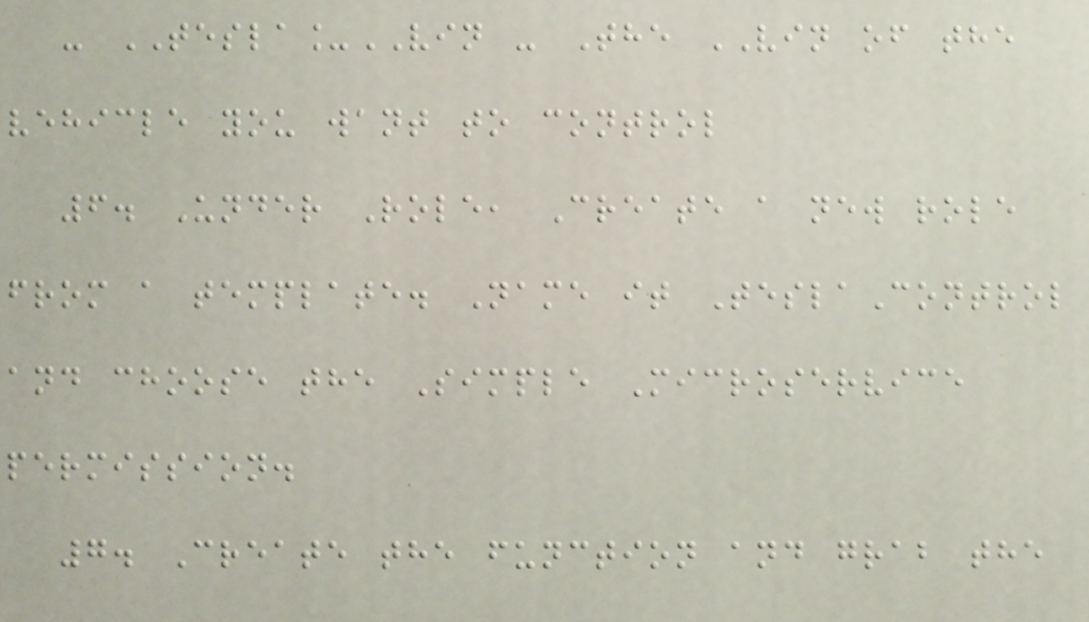- TESLA_VIN - The VIN of the
vehicle you want to control
6. Under Role, Create a new role
from a template. Name it TeslaControl
and choose the Simple Microservice
permission.
7. Create the function and grab the
